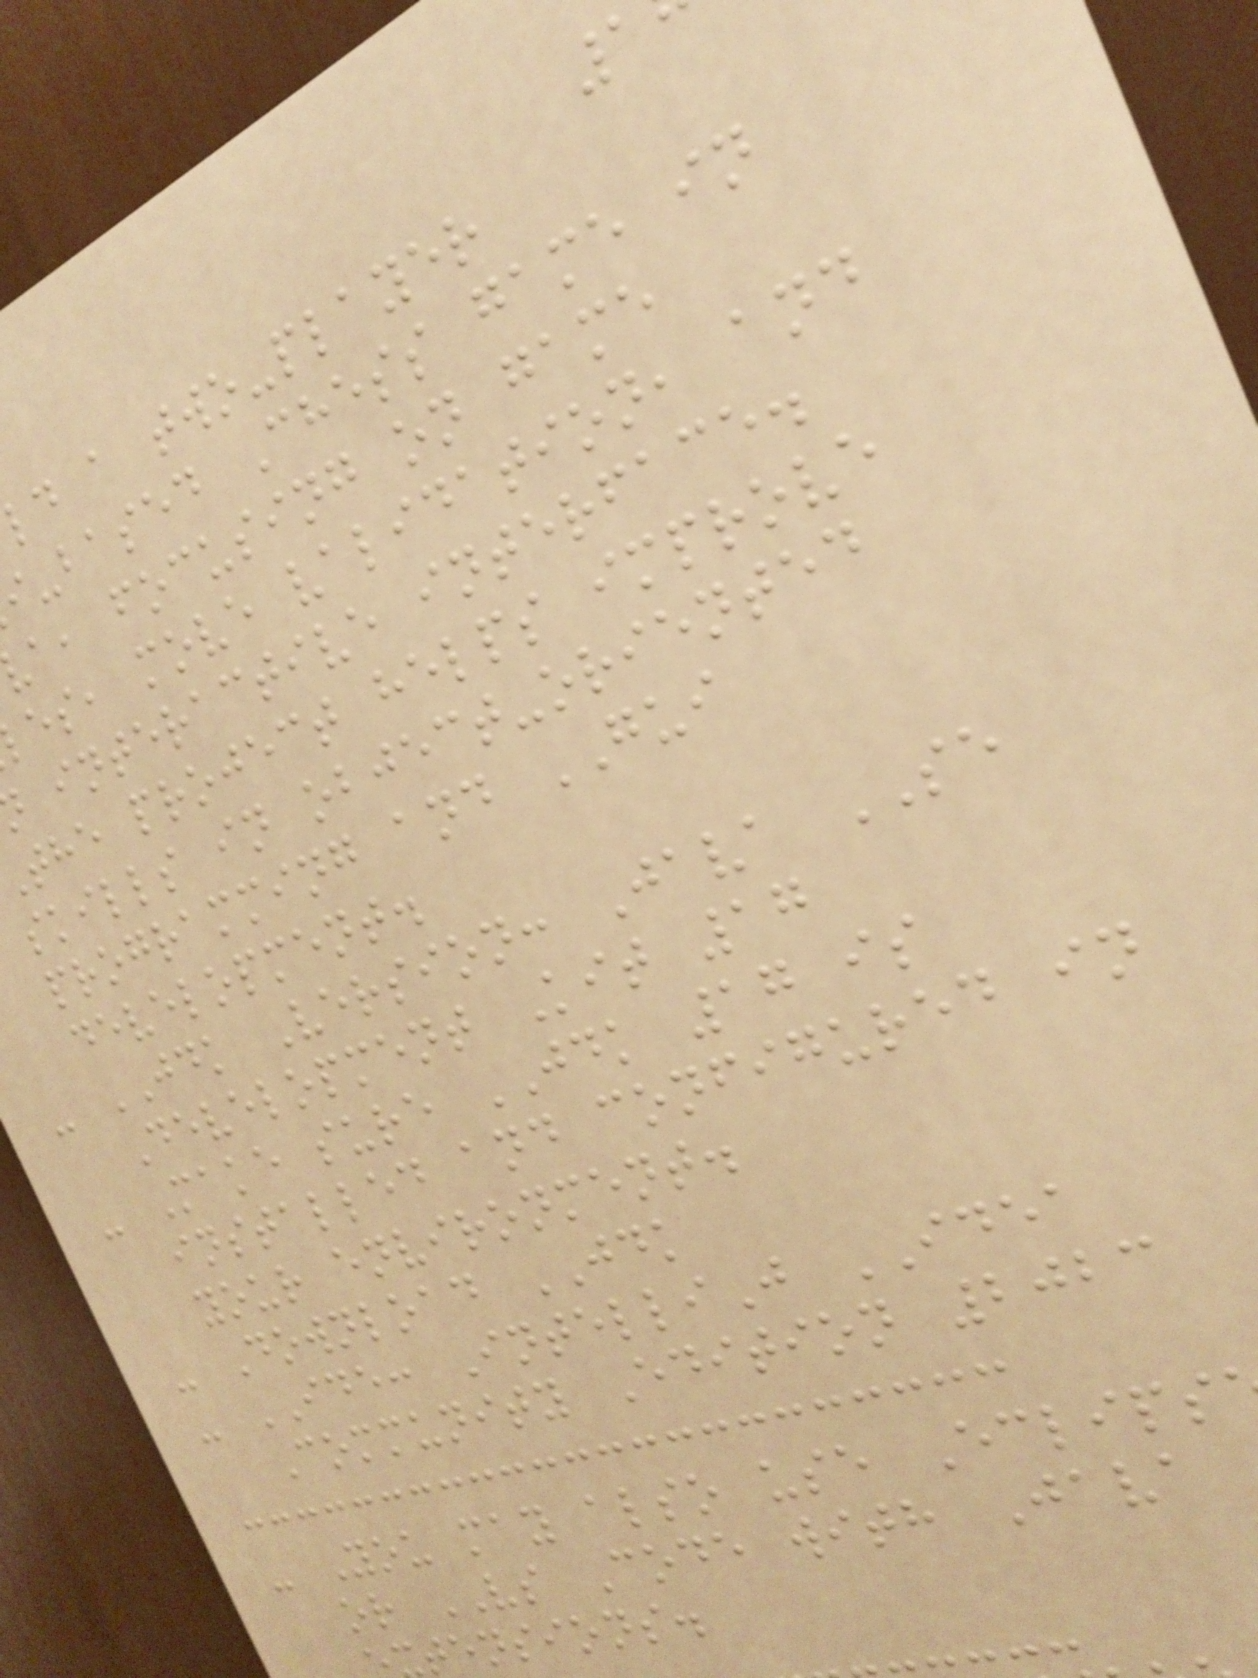ld a two-player
i-based Chess game in
a, focusing on game
es, move validation, and
interactive interface.
the project helps improve
skills in object-oriented
programming and GUI
development.
- JDK Version: Java SE
Development Kit 17
- Make sure JDK 17 is
installed and configured in
your environment.
- Download JDK
- IDE: IntelliJ IDEA
Community Edition 2023
- You may also use Eclips
or VS Code with Java
tensions.
